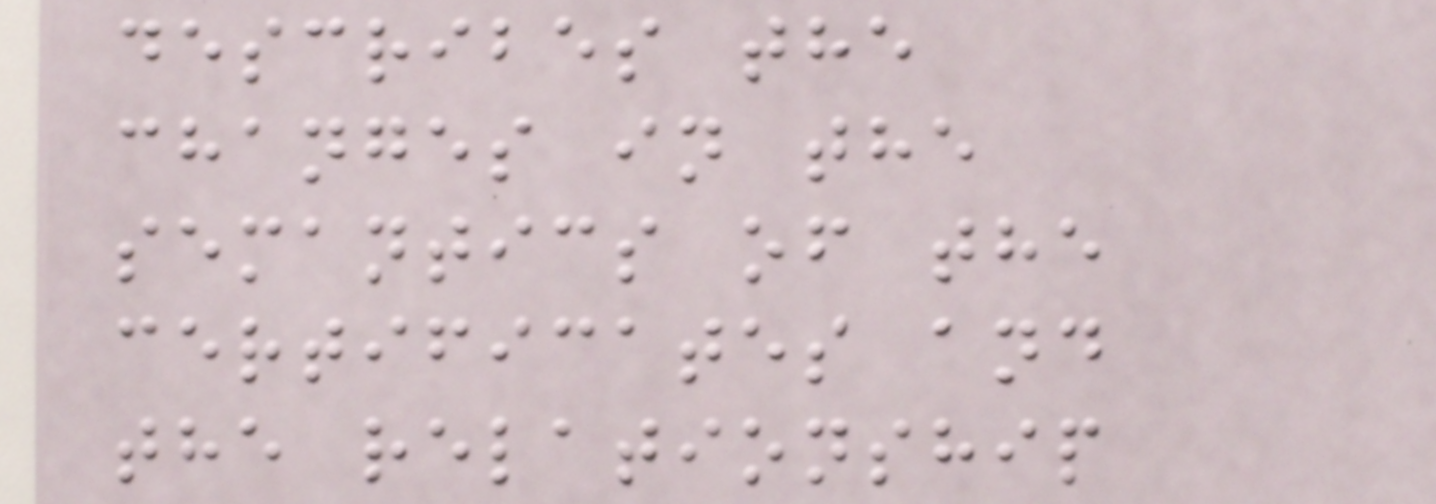describes the
changes in the
semantics of the
certificates and
the relationship
